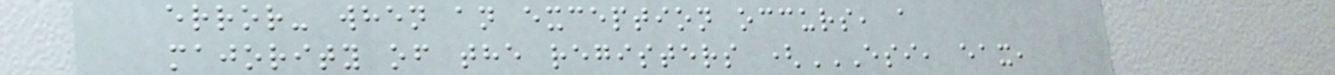error- when an exception occurs, a
majority of the registers (ESI, EAX,
